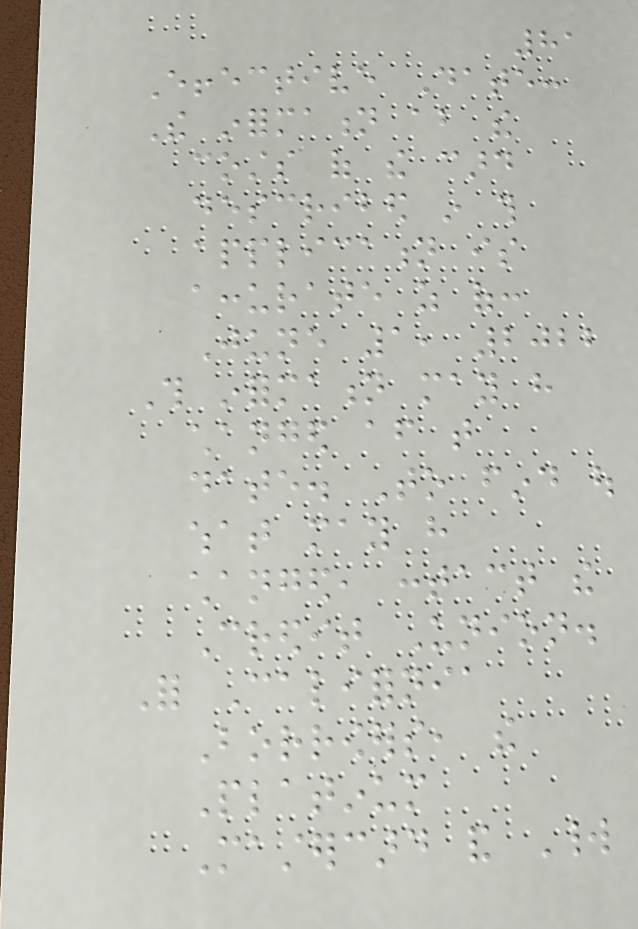81
Effective Date:
The information about the
costs of the card
described in this
application is
accurate as of:
June 1, 2022
This information may have
changed after that
date. To find out
what may have
changed, contact the
Credit Union.
For California
Borrowers, the
Platinum
Mastercard and World
